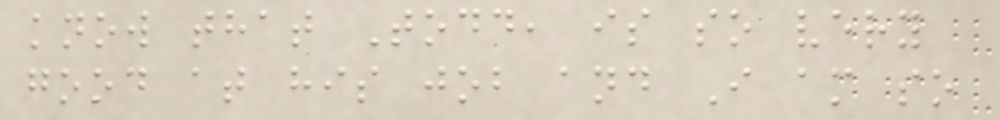know that Todd, is so very
good at his job and I am so
